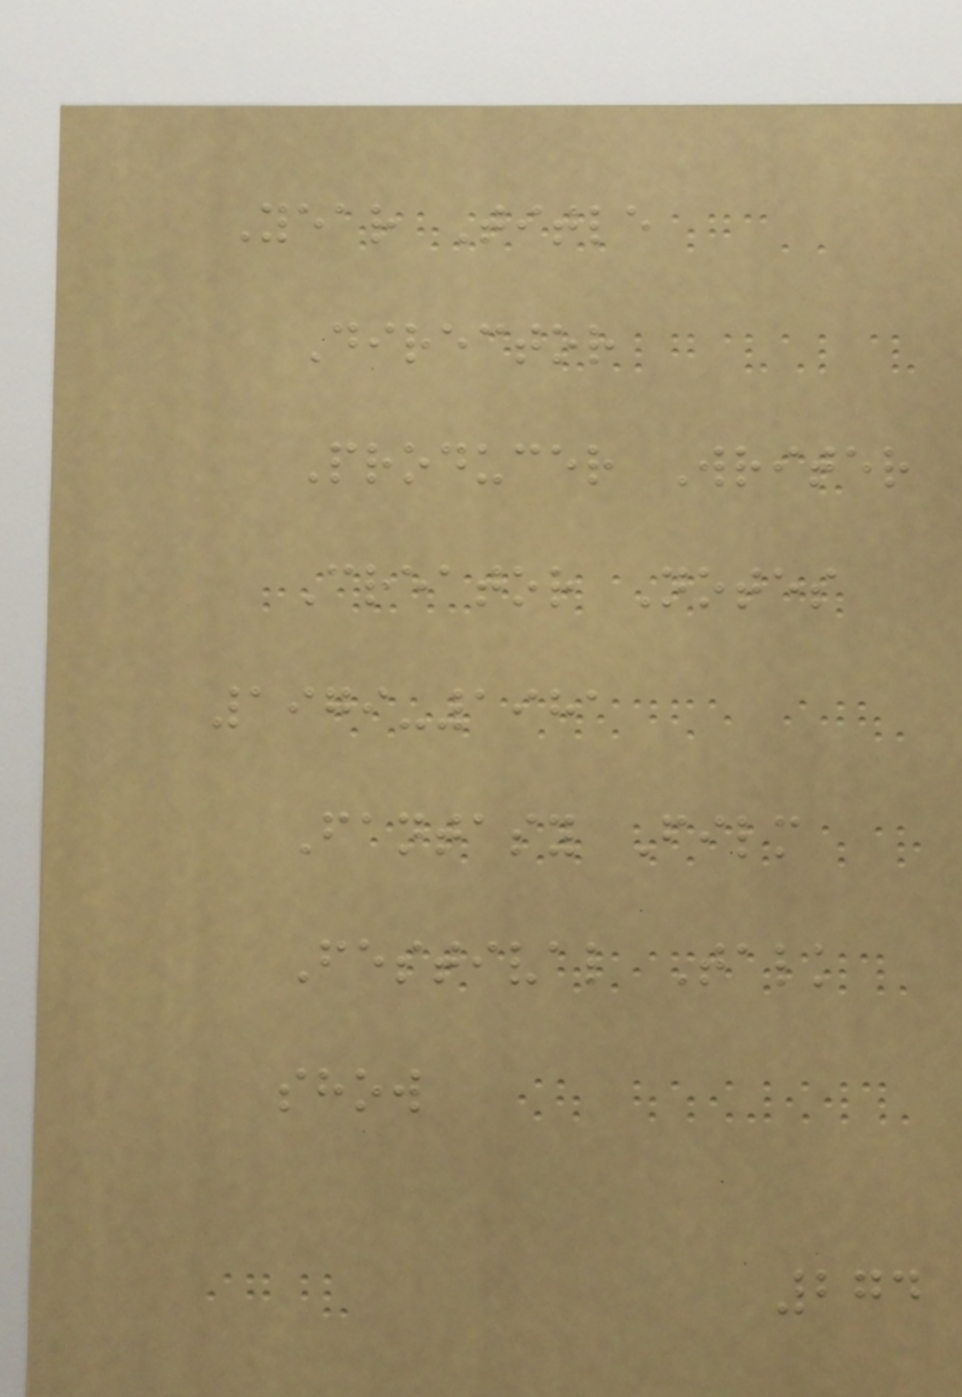Year Title
Director
Producer Writer
Creator Notes
1979-1981
Fantasy Film
Festival Talk
show
274
